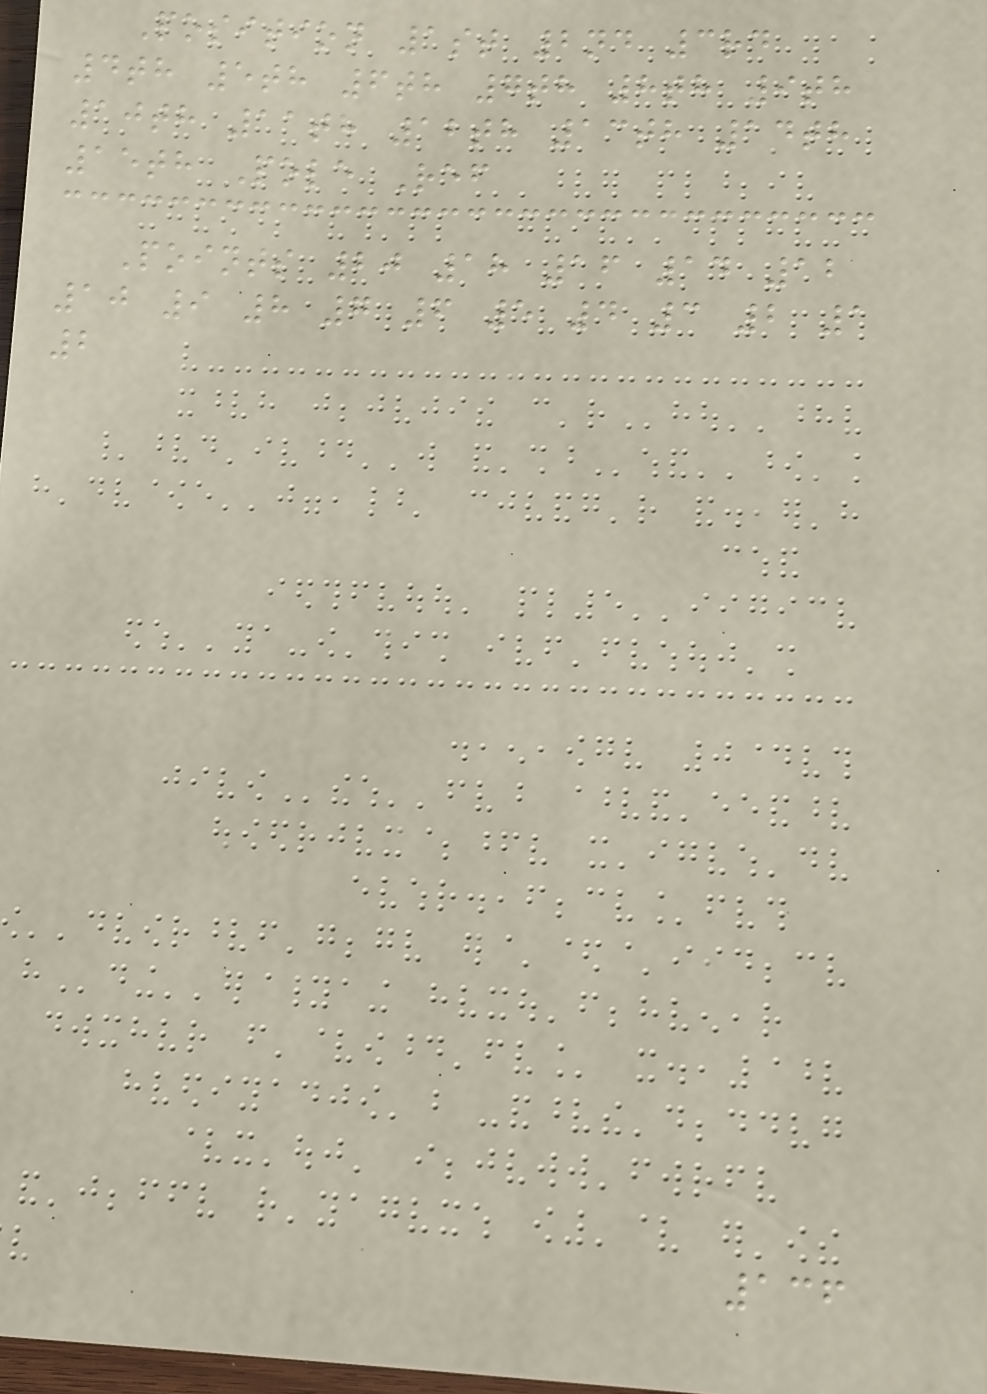Position 1st 2nd 3rd
4th 5th 6th 7th 8th 9th
10th 11th 12th 13th 14th
15th Pole Ref
Points 20 18 16 14 12
10 9 8 7 6 5 4 3 2 1
2
136
